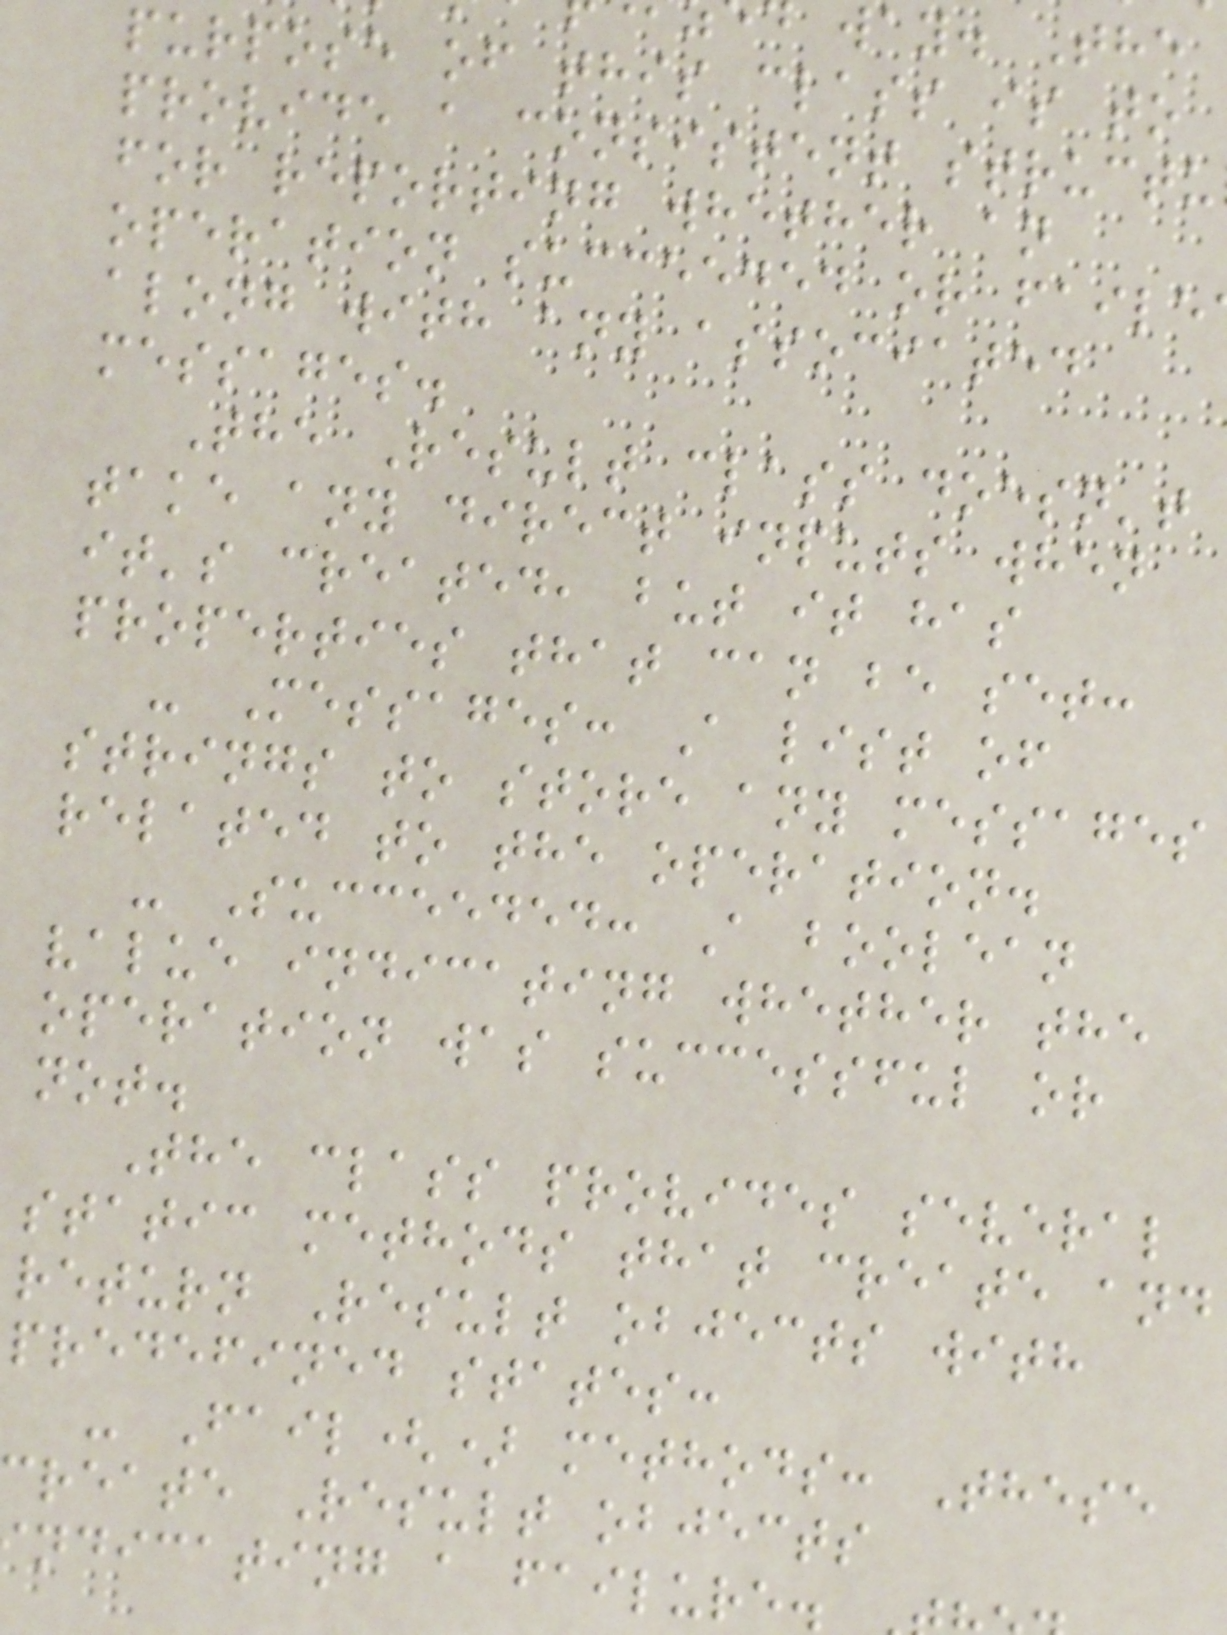way. The
purpose of this class is to
provide a consistent structu
for reporting whether an
operation succeeded or faile
along with any associated
messages.
The Result class doesn't
take any direct inputs when
it's created, but it has
properties that can be set:
- Messages: A list of
strings to store any messages
related to the operation.
- Succeeded: A boolean
value indicating whether the
operation was successful or
not.
The class provides several
static methods that create and
return Result objects with
predefined states:
- Fail() methods: These
reate Result objects
ndicating a failure.
